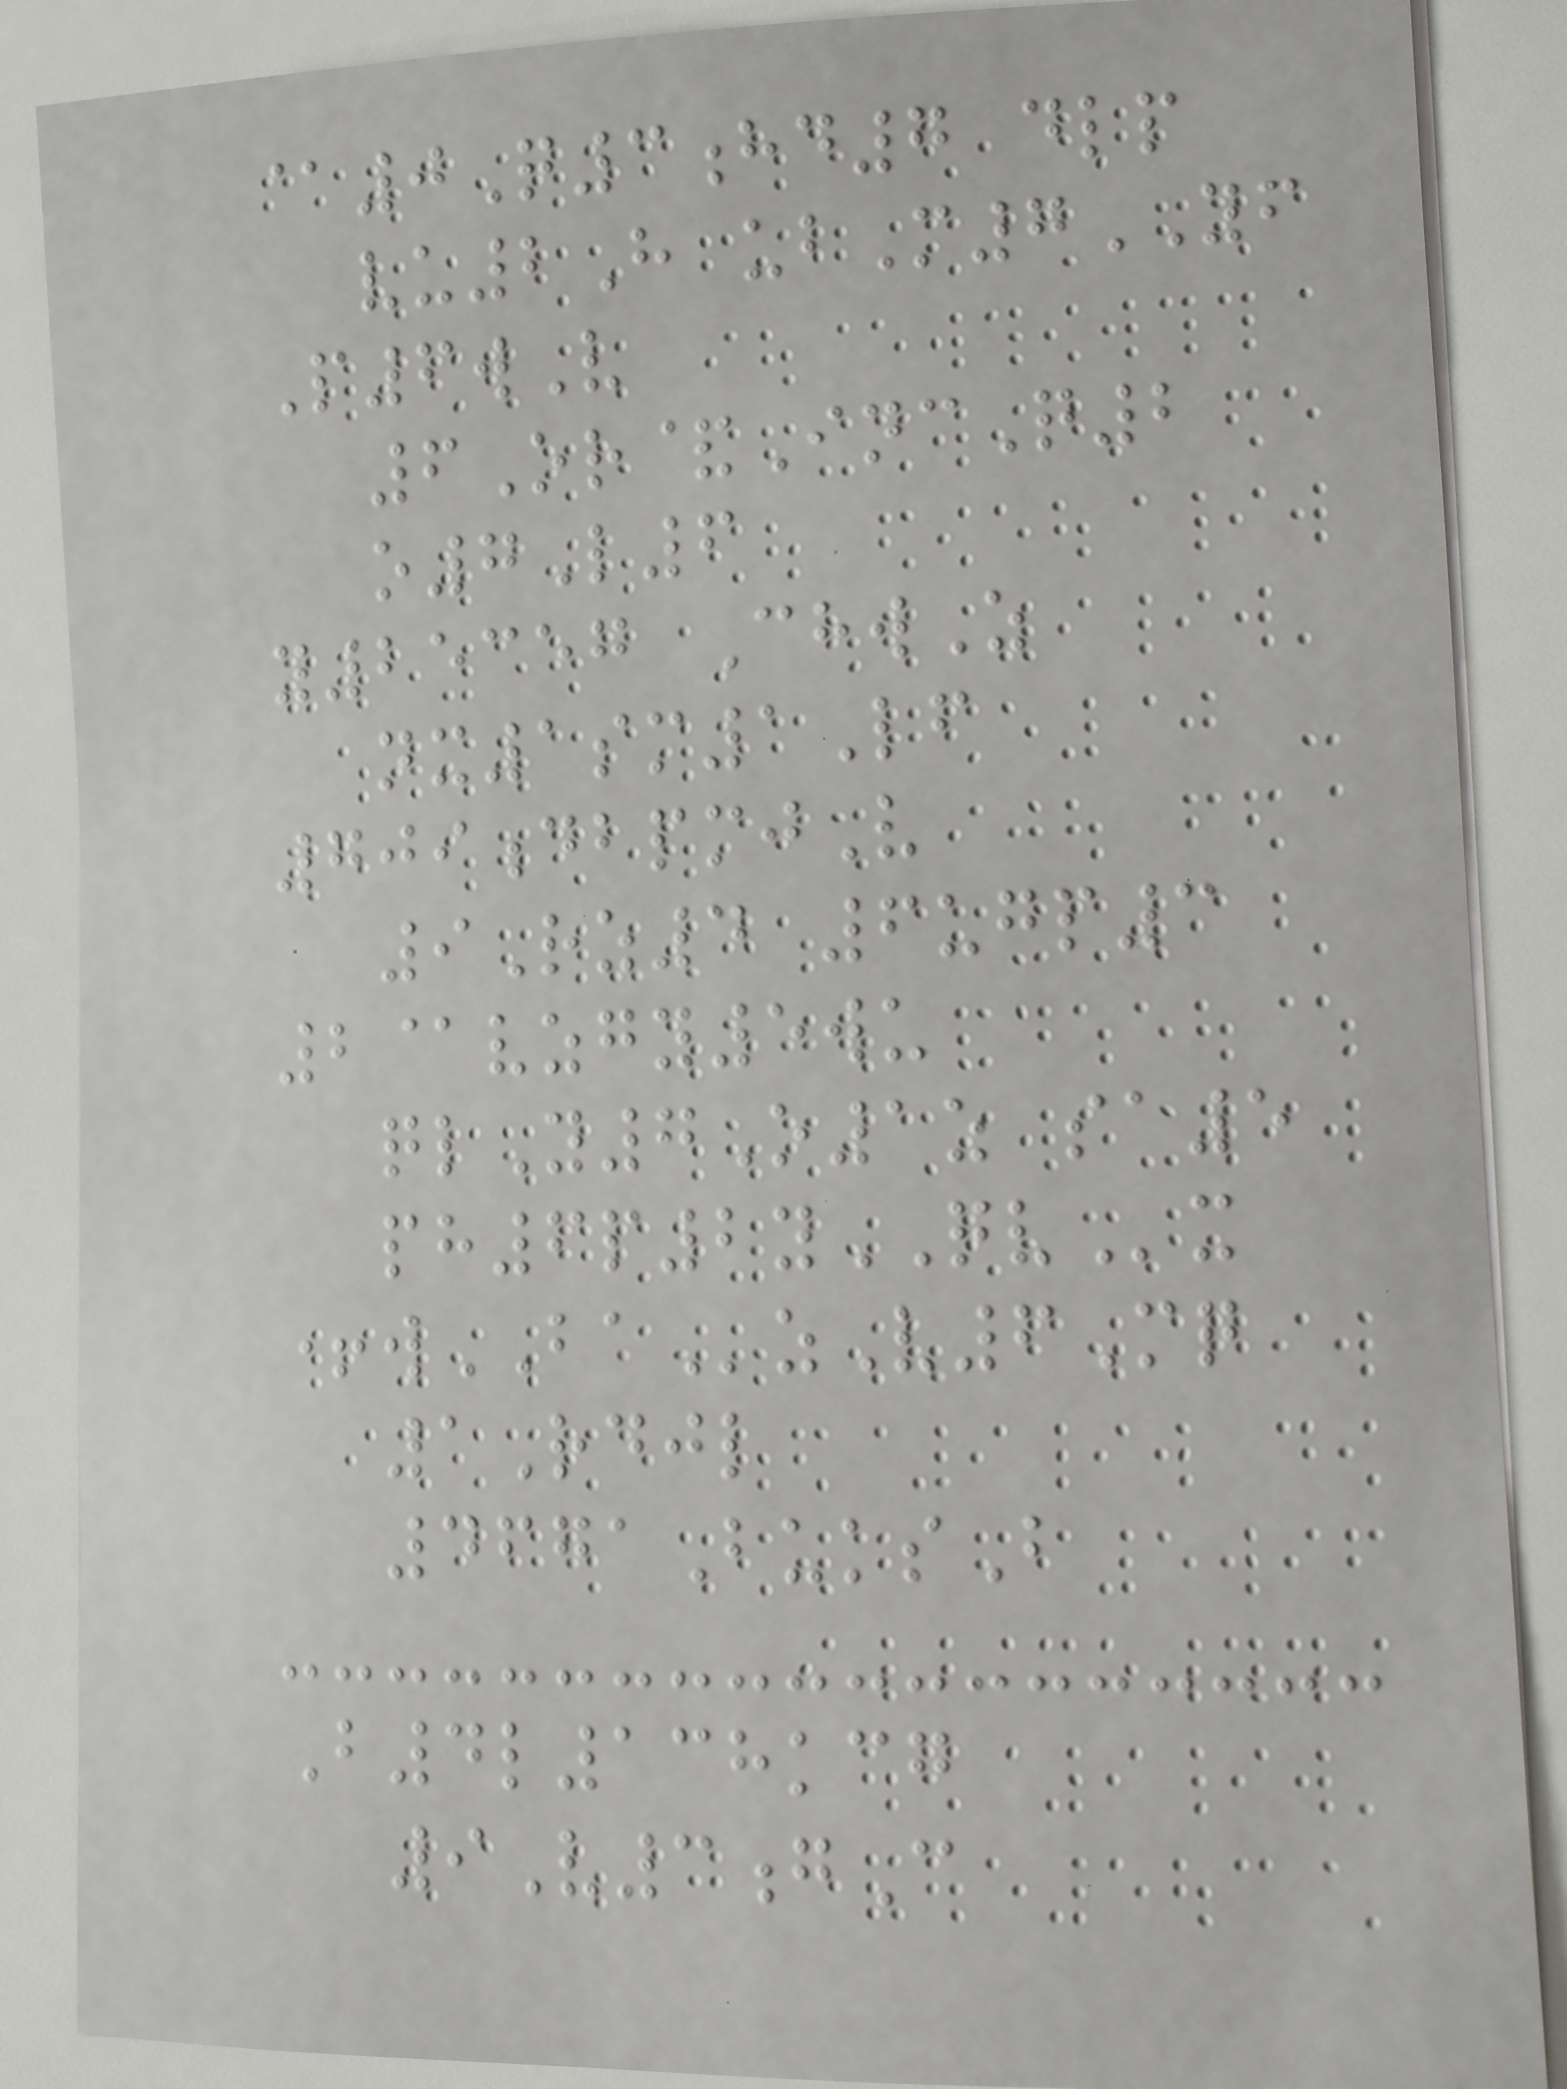@0Q3hd7 dlp
vu2H ubM7YF
P6wV
6Or&IncQ2
o7L6
y25357 ChwZ
nx1sm1Lf
709dbpmjV
9Rz4 6ugp3
2@vzgy5wu
qlY7O1z sa5
ph6p2yQVx
+wBAzV6Mq
1Rdjl
4671BuksB
B4l138kcg
9V3gC
